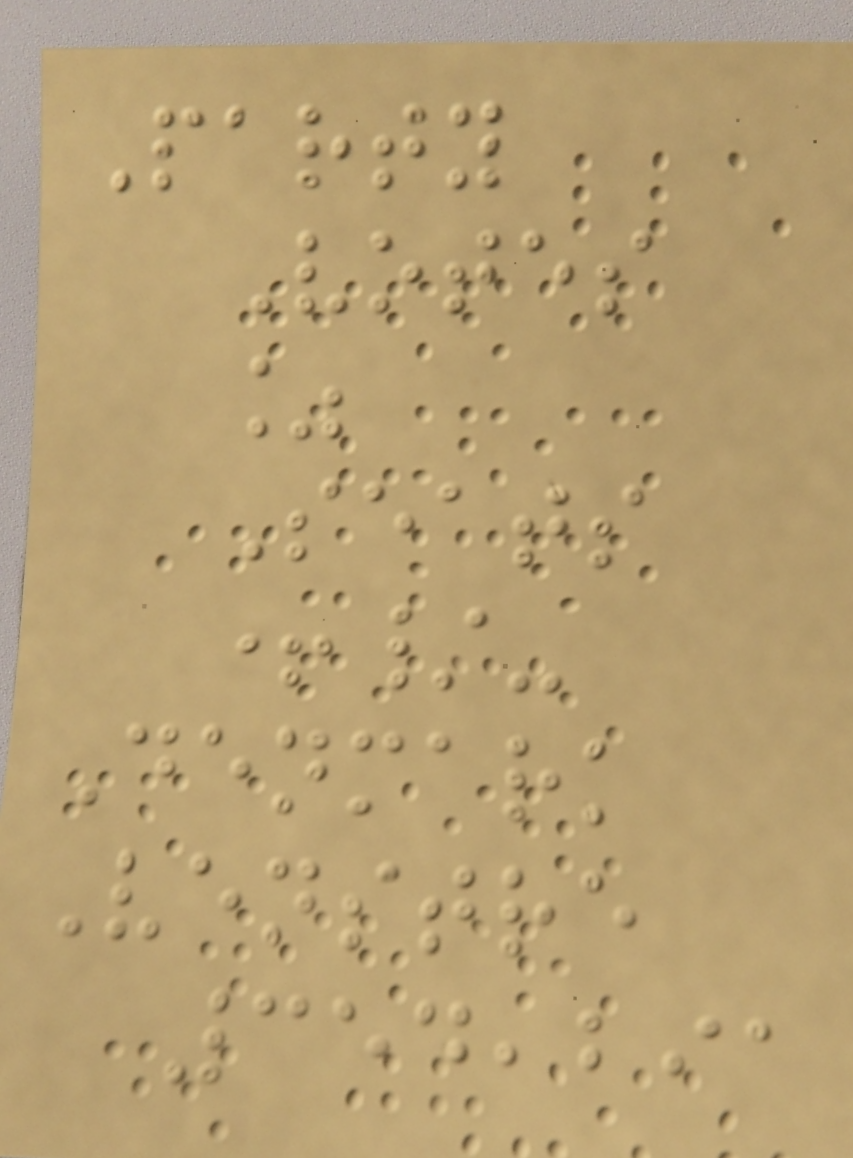Party
Votes
%
Seats
+/-
Denmark
Venstre
354,291
